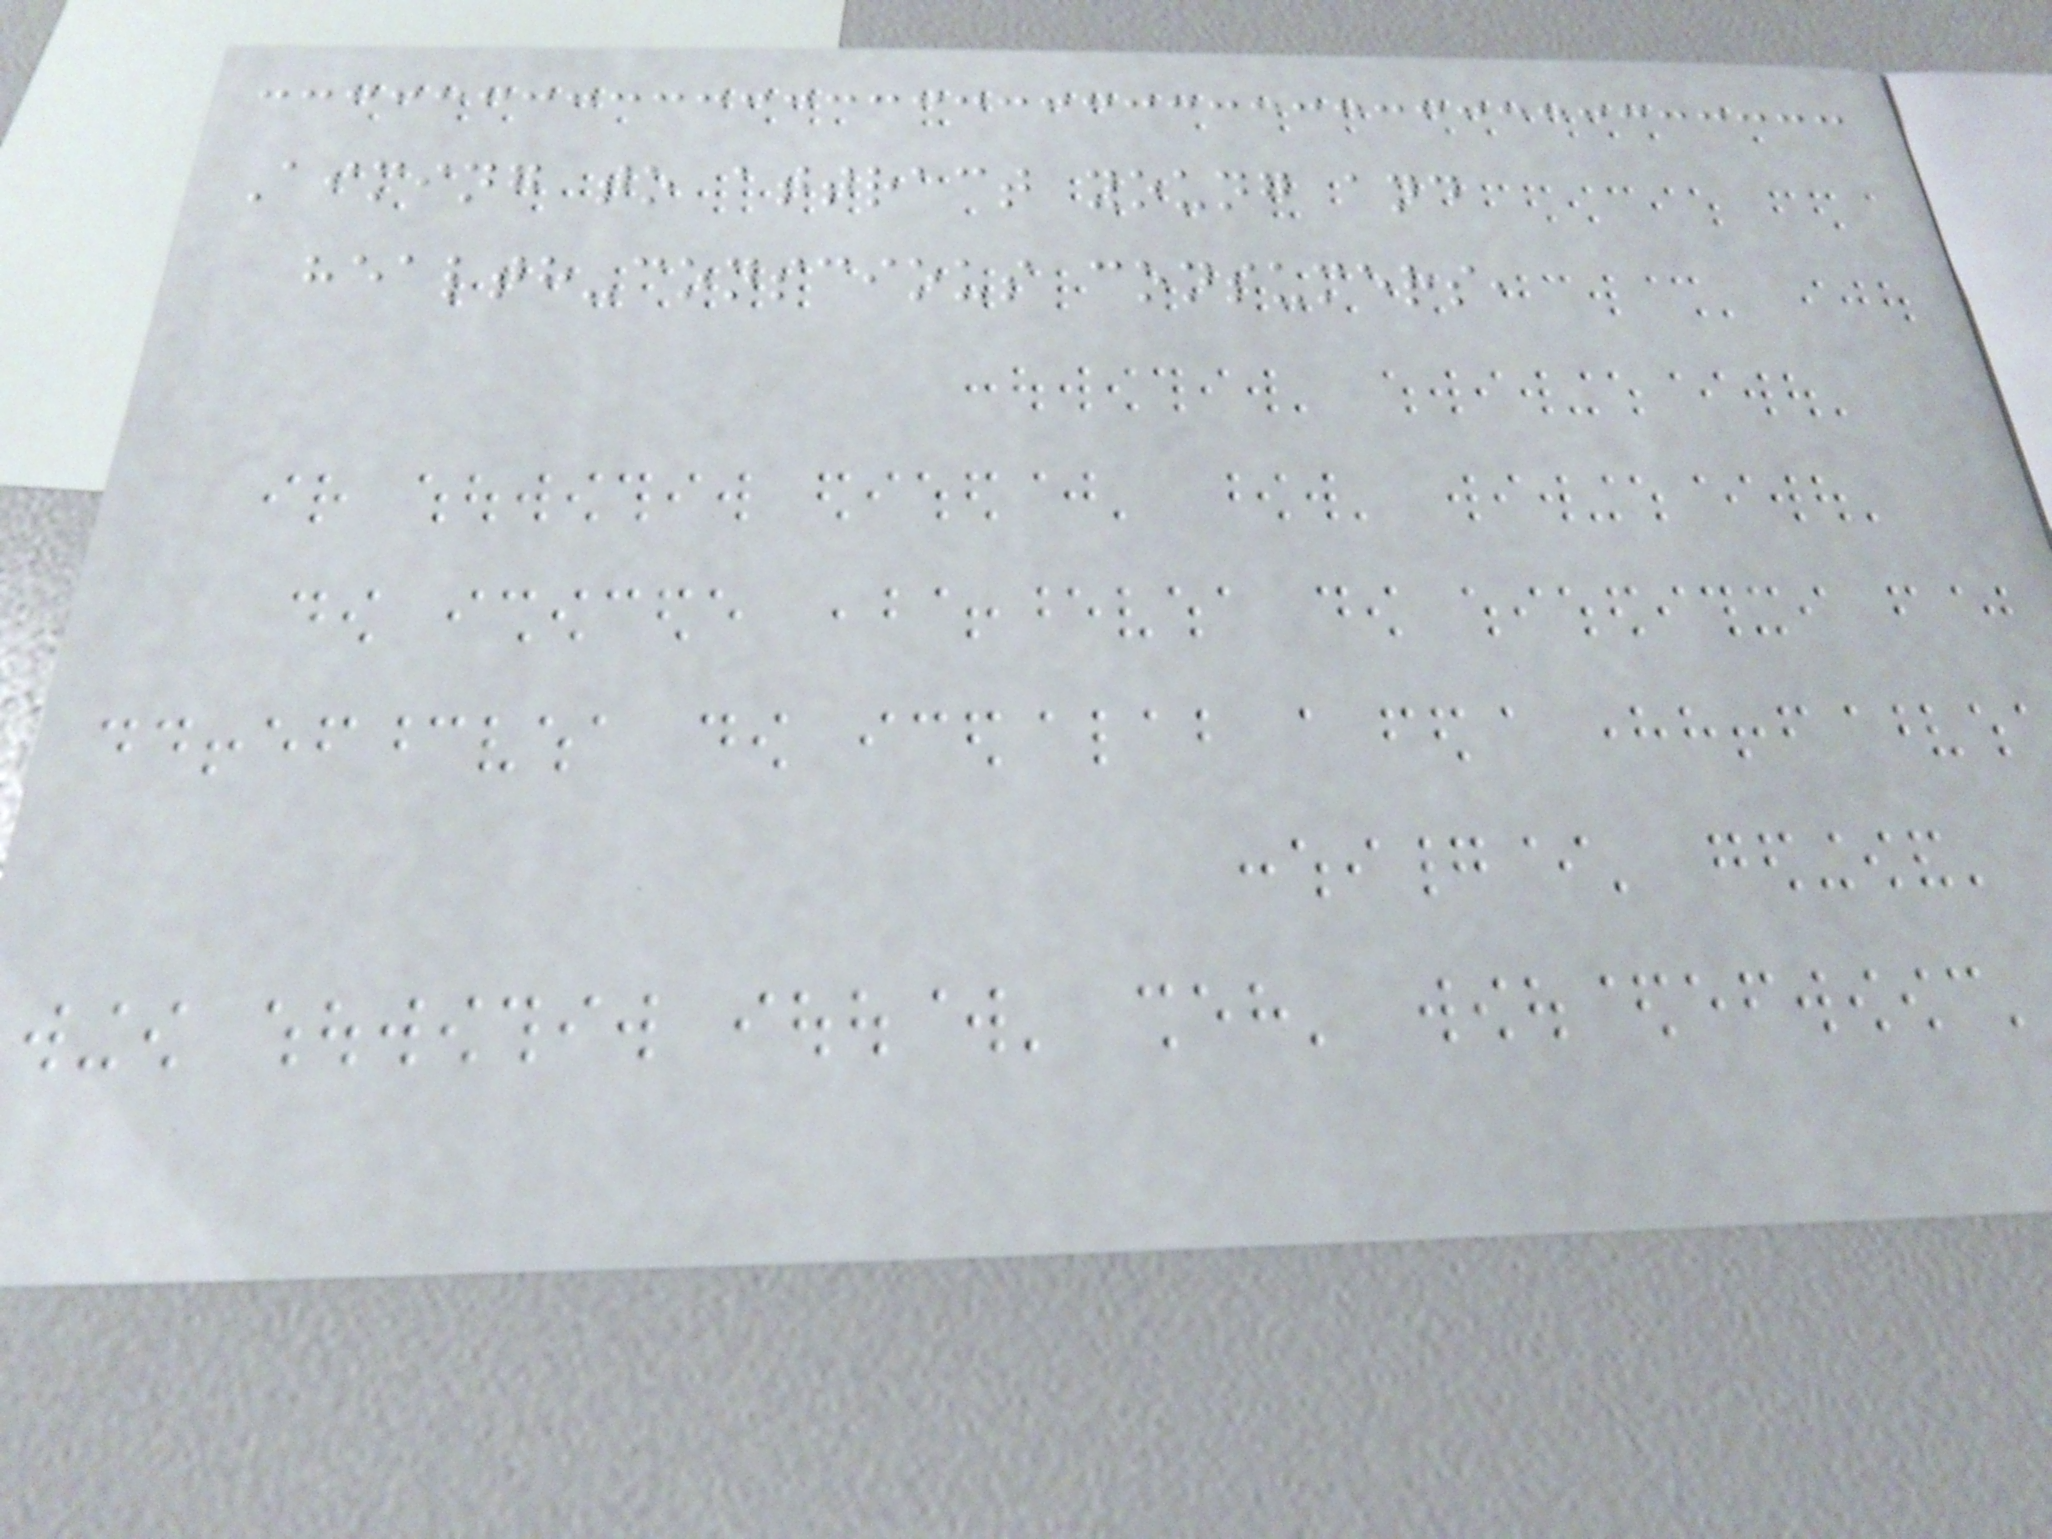Aiming to attract young and
health-conscious consumers,
